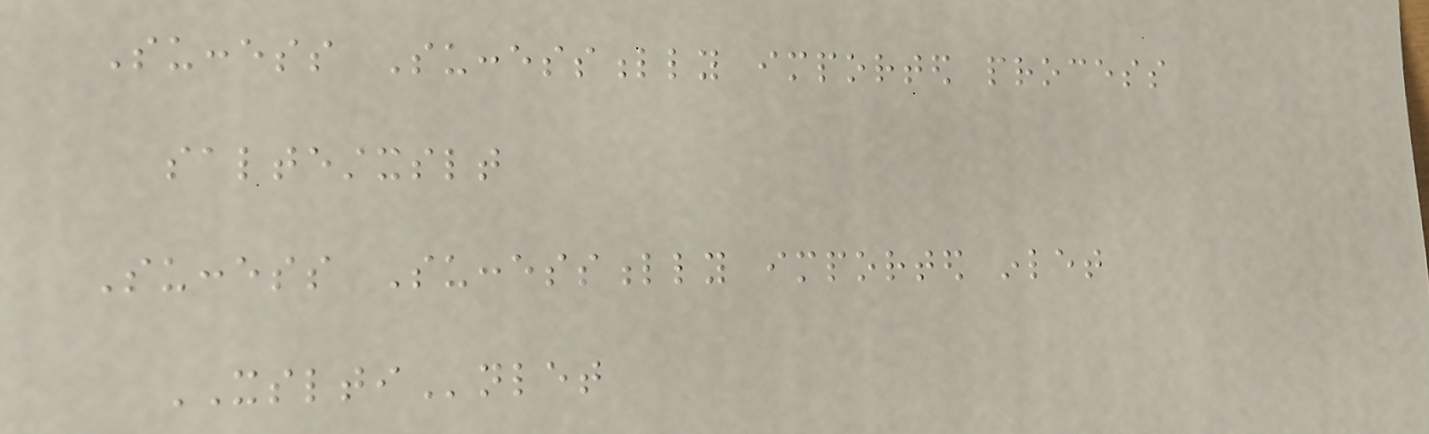Success Successfully imported process
saltestxslt
Success Successfully imported inlet
XSLTInlet
